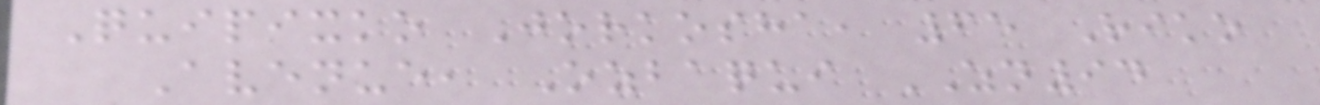Quipixko Jorkosha, 65 Riko
Avenue, Ozbaqui ZN94
